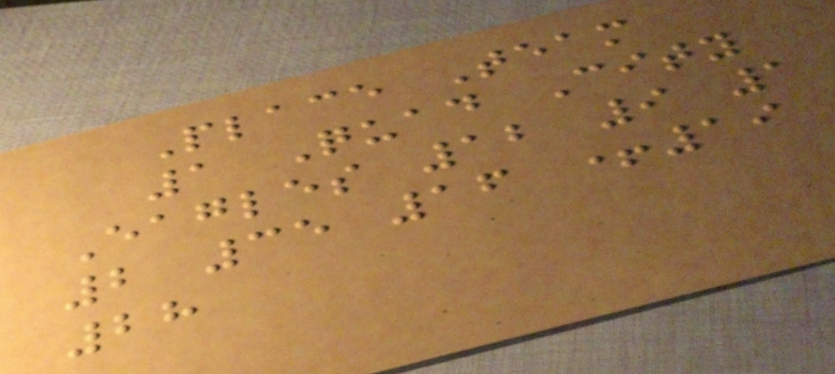Place Team
1 Quad City
Eagles 12 9 1
2 35 16 +19
28
